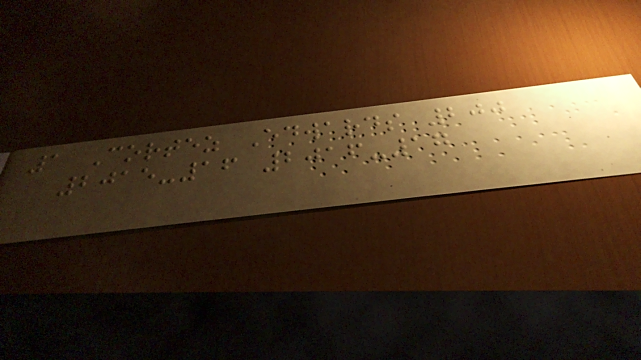1 Cortez Edwards 200
2015-16 2016-17
